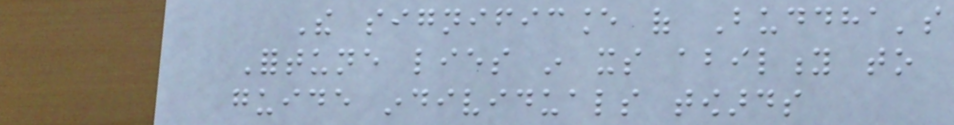The significance of Buddha's
Fortune lies in its ability to
guide individuals towards
